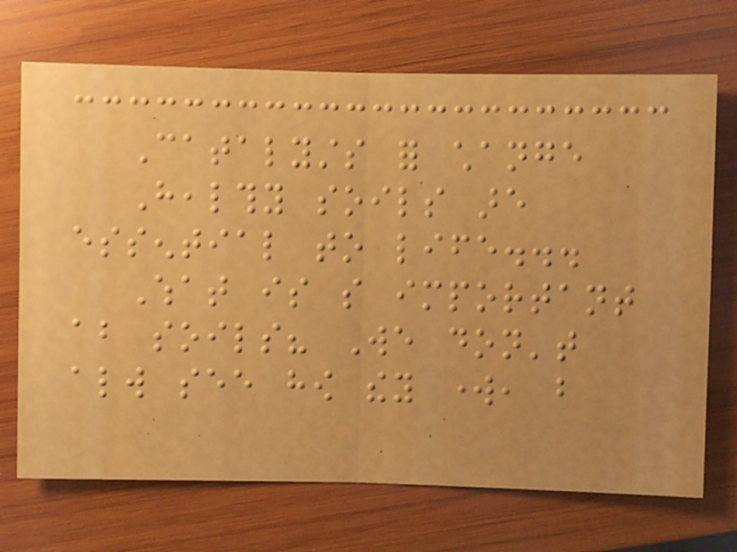Catalysts for change
Healthy soils are
essential to life...
What is so important
about soils? We don't
always see how they work, but
